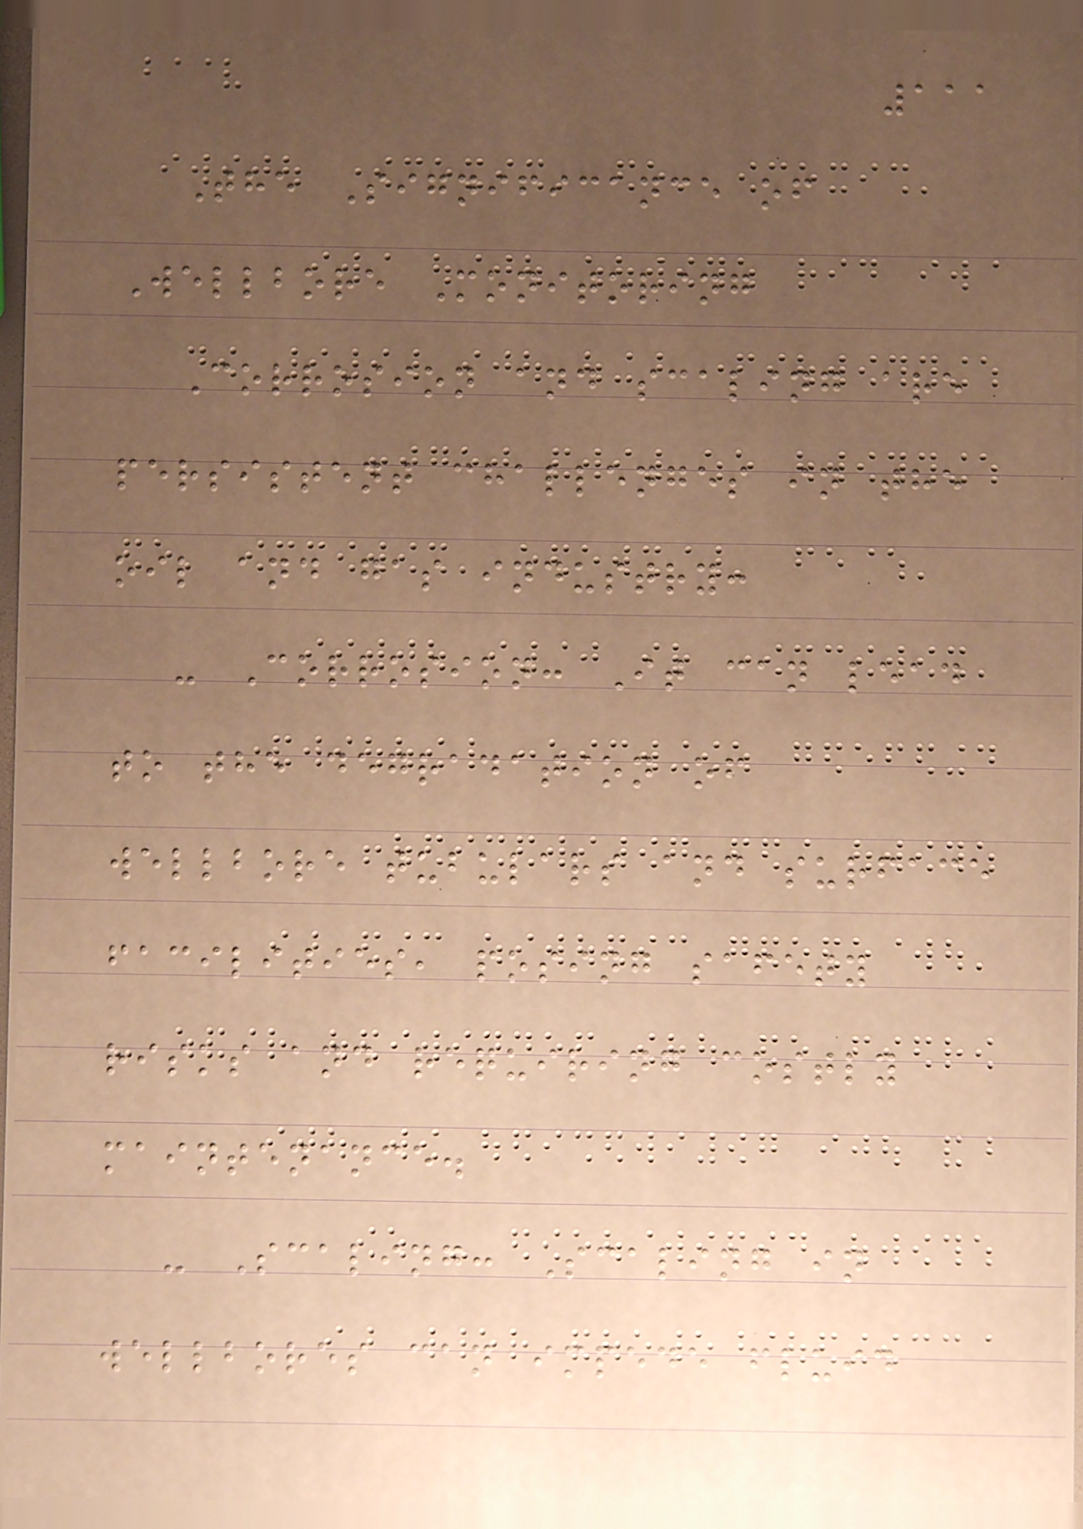111
The Significance of
Wellbore Monitoring
Corrosion and scaling are
persistent challenges in the
oil and gas industry:
- Corrosion: It can lead
to the degradation of
wellbore tubulars and surface
facilities, posing safety
risks and requiring costly
maintenance.
- Scaling: Scaling in
wellbores can impede fluid
